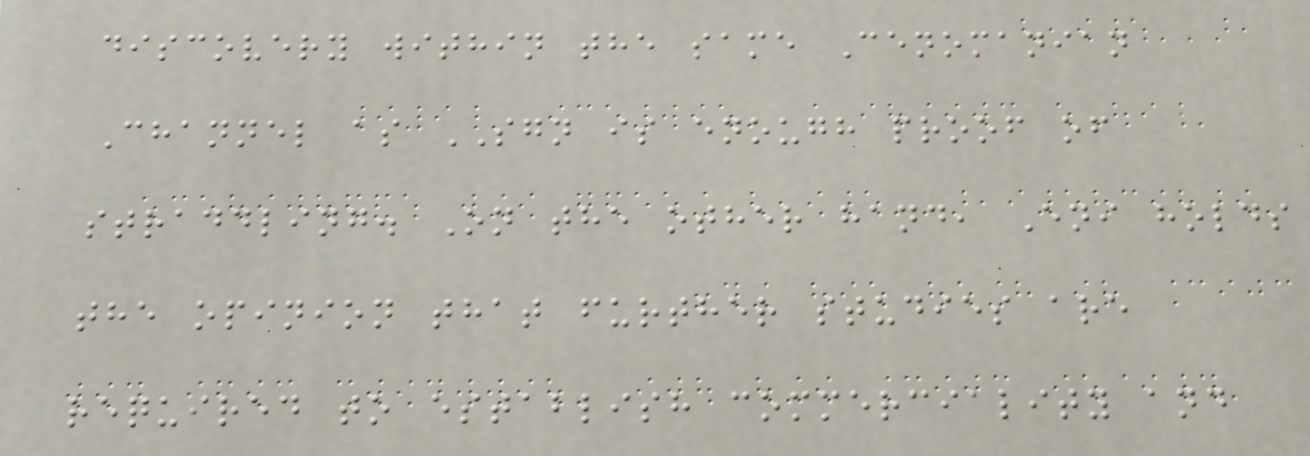discovery within the same Cenomanian
Channel as SGN is enough proof of
straddling. On the other hand, Eni holds
the opinion that further studies are
required to establish commerciality and
